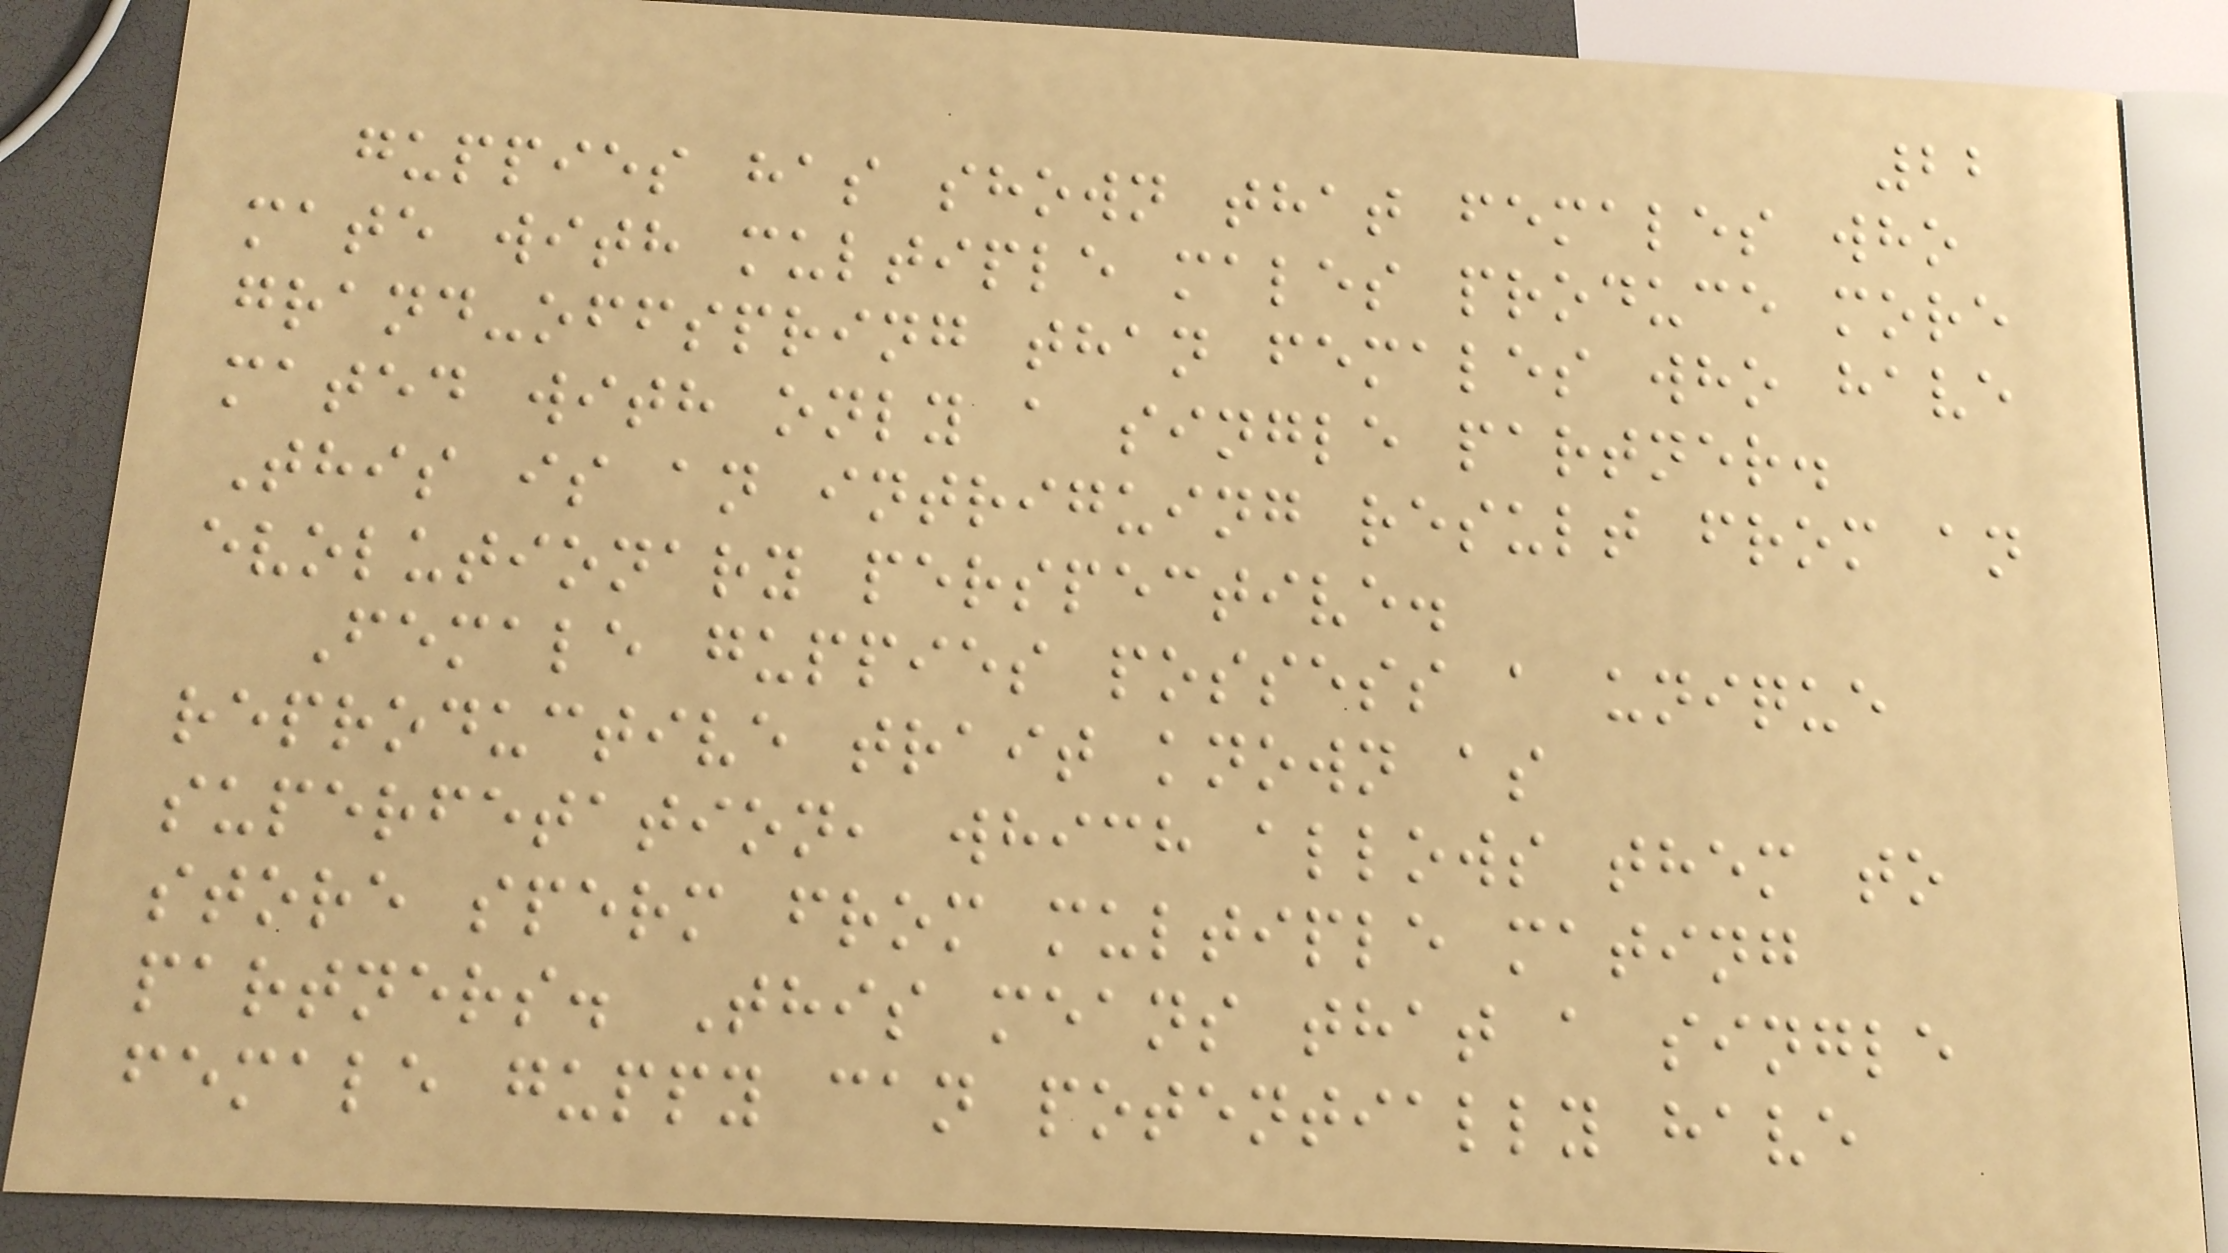22
guppies has shown that females who
mate with multiple males produce more
grand-offspring than females who have
mated with only a single partner.
This is an intriguing result from an
evolutionary perspective.
Female guppies possess a unique
reproductive trait known as
superfetation, which allows them to
store sperm from multiple mating
partners. This means that a single
female guppy can potentially have
